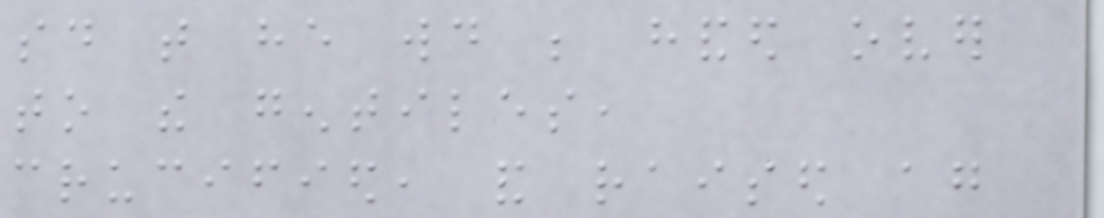said that he would be handed over
to the gentiles,
crucified, and raised again
